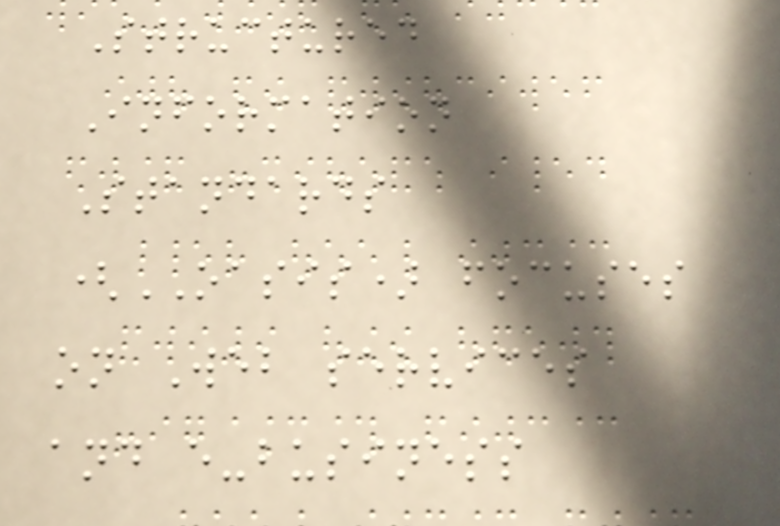Structured
Information
Standards
(OASIS) focuses
on Web services
and e-business
